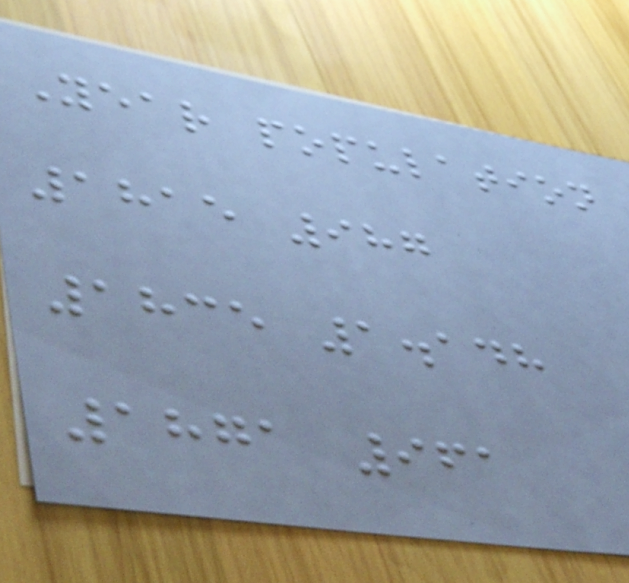Year population
1815 987
1835 1.148
1871 961
